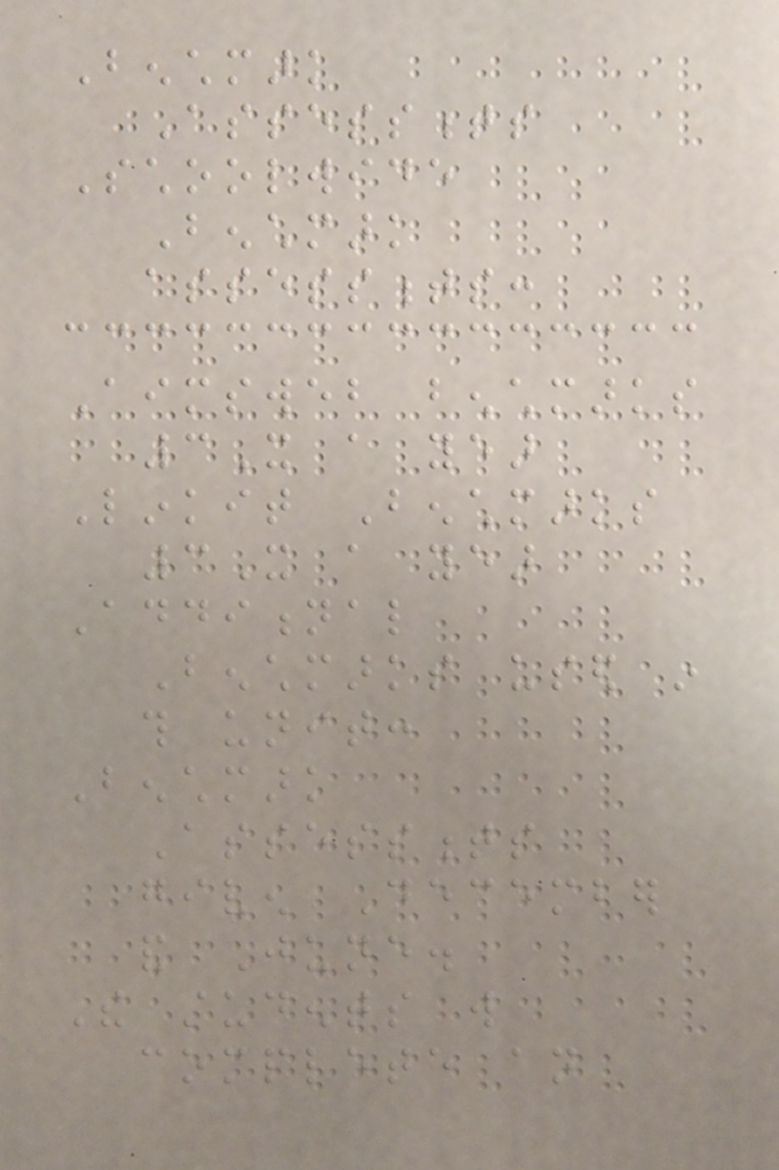Benchmark
Assessments
Schoolwide
Benchmark
assessments:
Aimsweb benchmarks
3X a year
Linkit Benchmarks
3X a year
Additional
Benchmarks used in
this unit:
Benchmark
Assessments
given December
and June.
The students will
complete an
